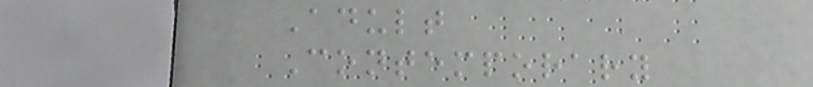Adult
Contemporary
